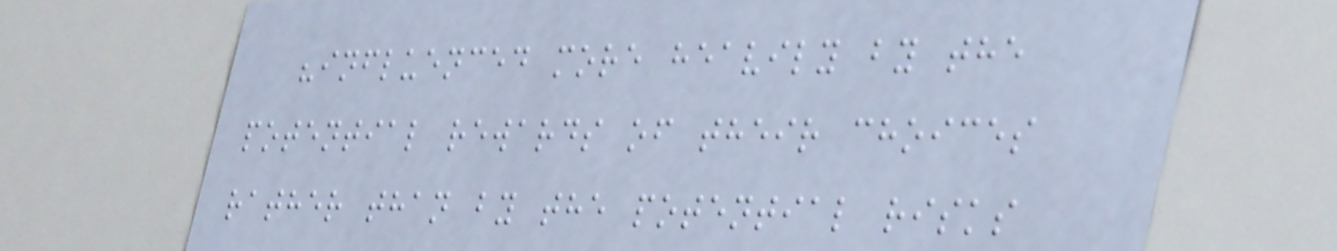"influenced more heavily by the
potential rewards of their choices
rather than by the potential risks
